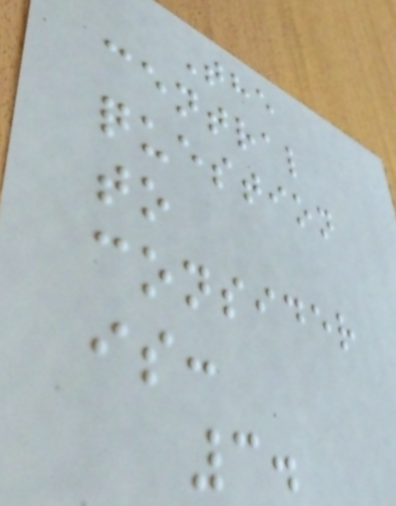The
central
question
to
consider
is:
3.
